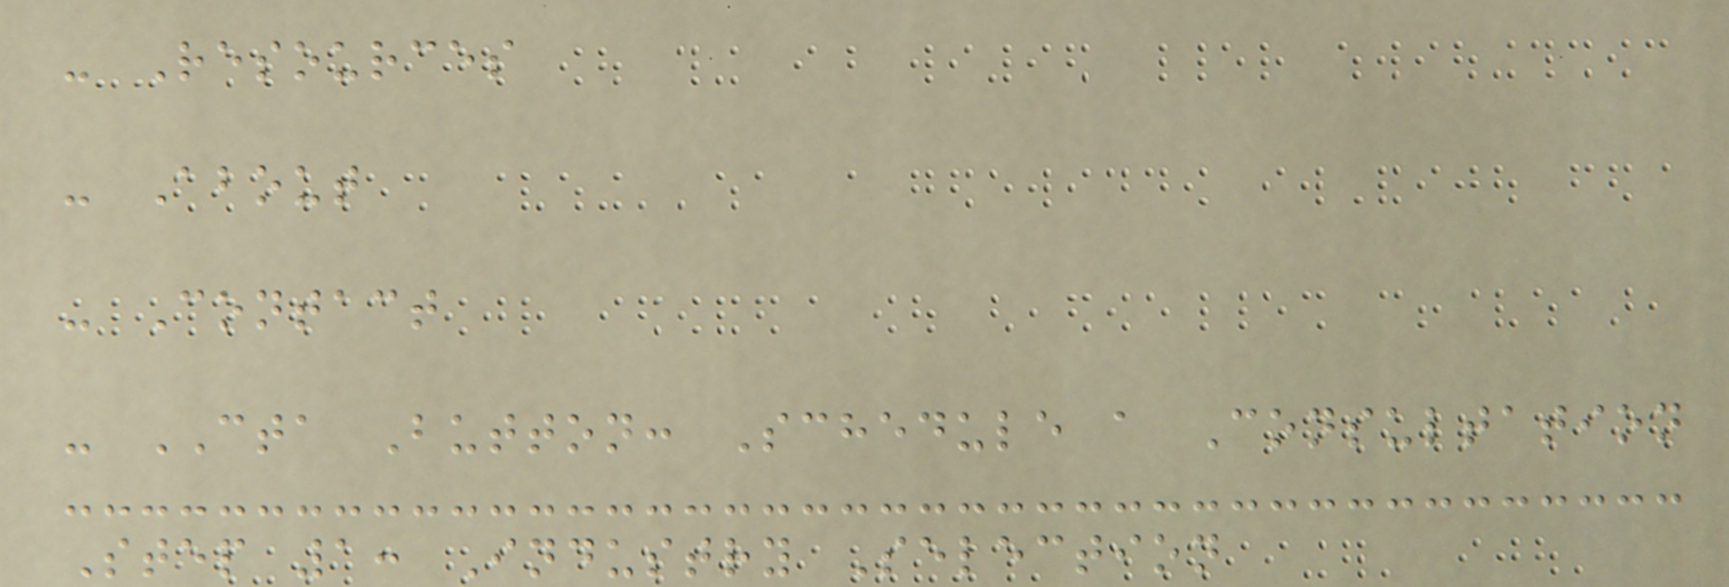- Resources
- About
- Contact
- CTA Button: Schedule a Consultation
Step 1: Industry Selection
